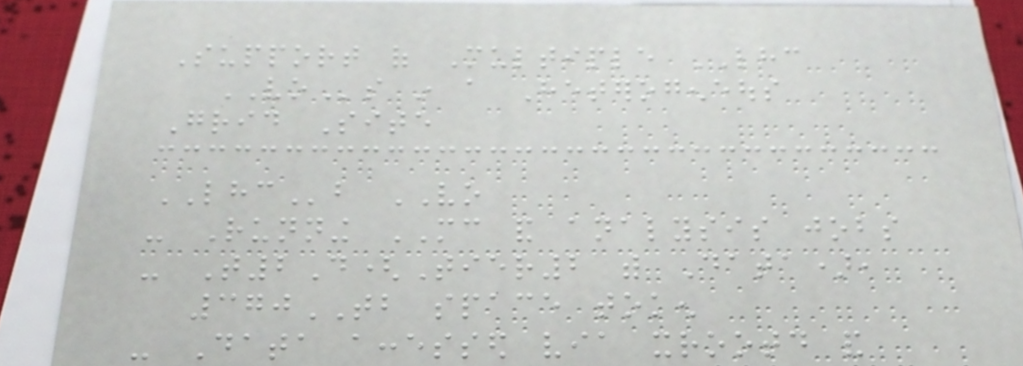Support of Multiple LHC
VOs in a Heterogeneous
Grid Site
LHCb VO
- Running MC and analysis jobs
- T2D(Tier2 with Data),
370TB space token
- Data accessed via xrootd and
